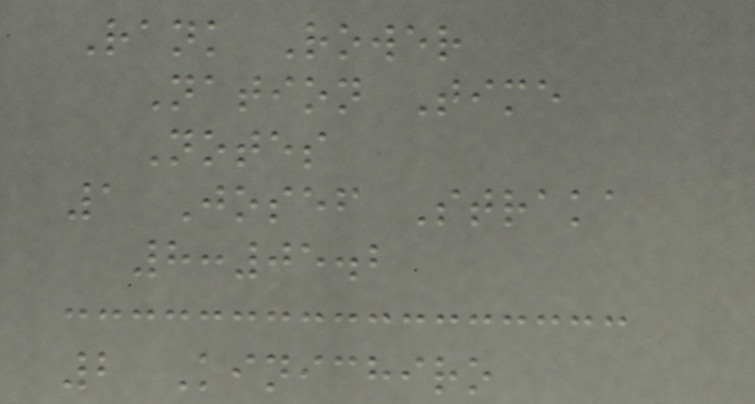Rank Rower
Nation Time
Notes
1 Josef Straka
8:05.2
2 Kinichiro
